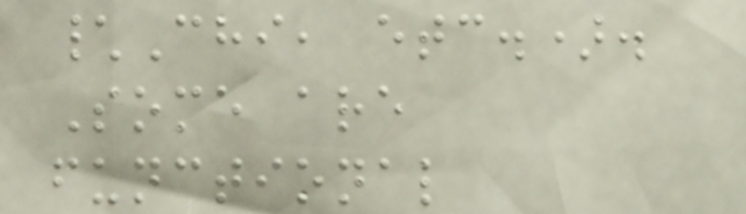\Chi, etc.).
Some are
functional
